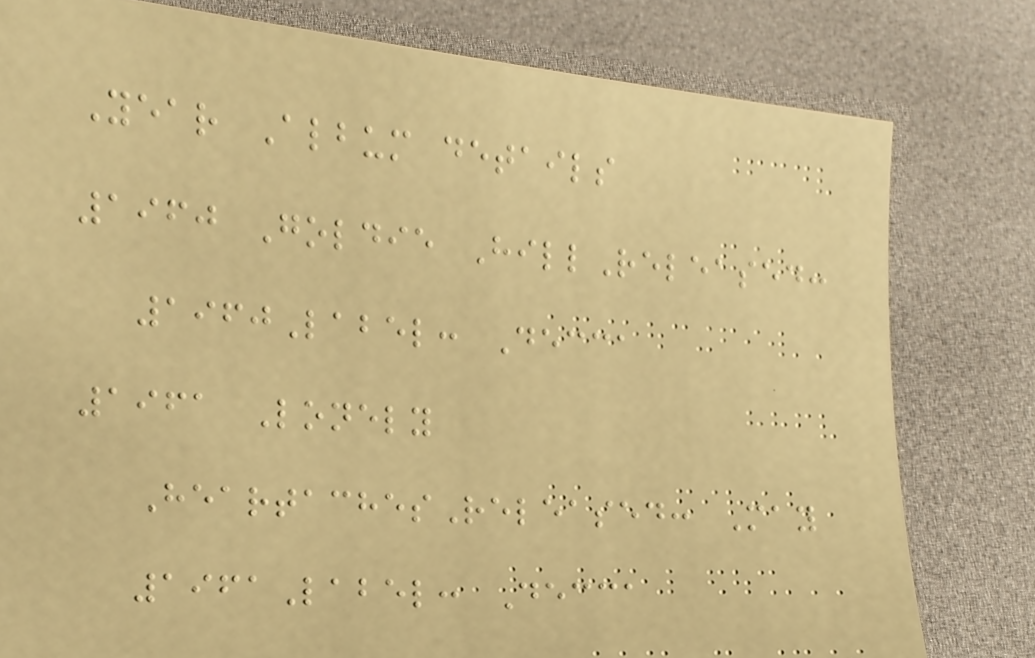Year Album details
1960 Goldie HillReleased:
1960Label: Decca
1961 Lonely
HeartachesReleased: May
1961Label: Decca
